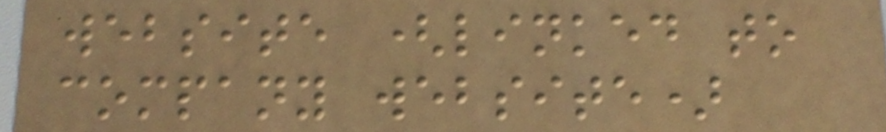website (linked to
company website)
